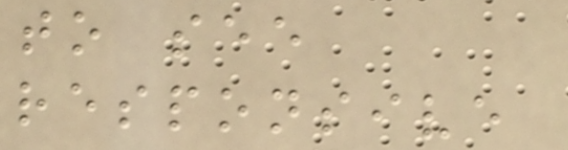to see
responsive
